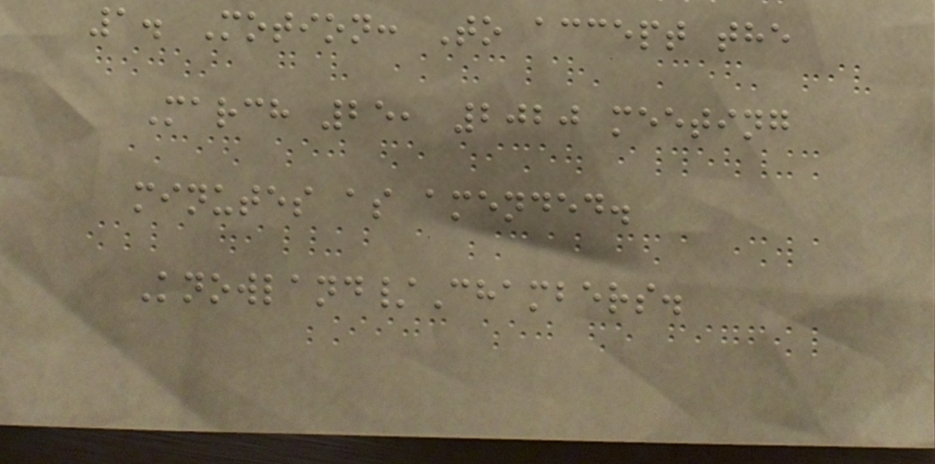1. Motion: To accept the
March 25, 2020 meeting
minutes as amended.
Knowland/Chambers.
